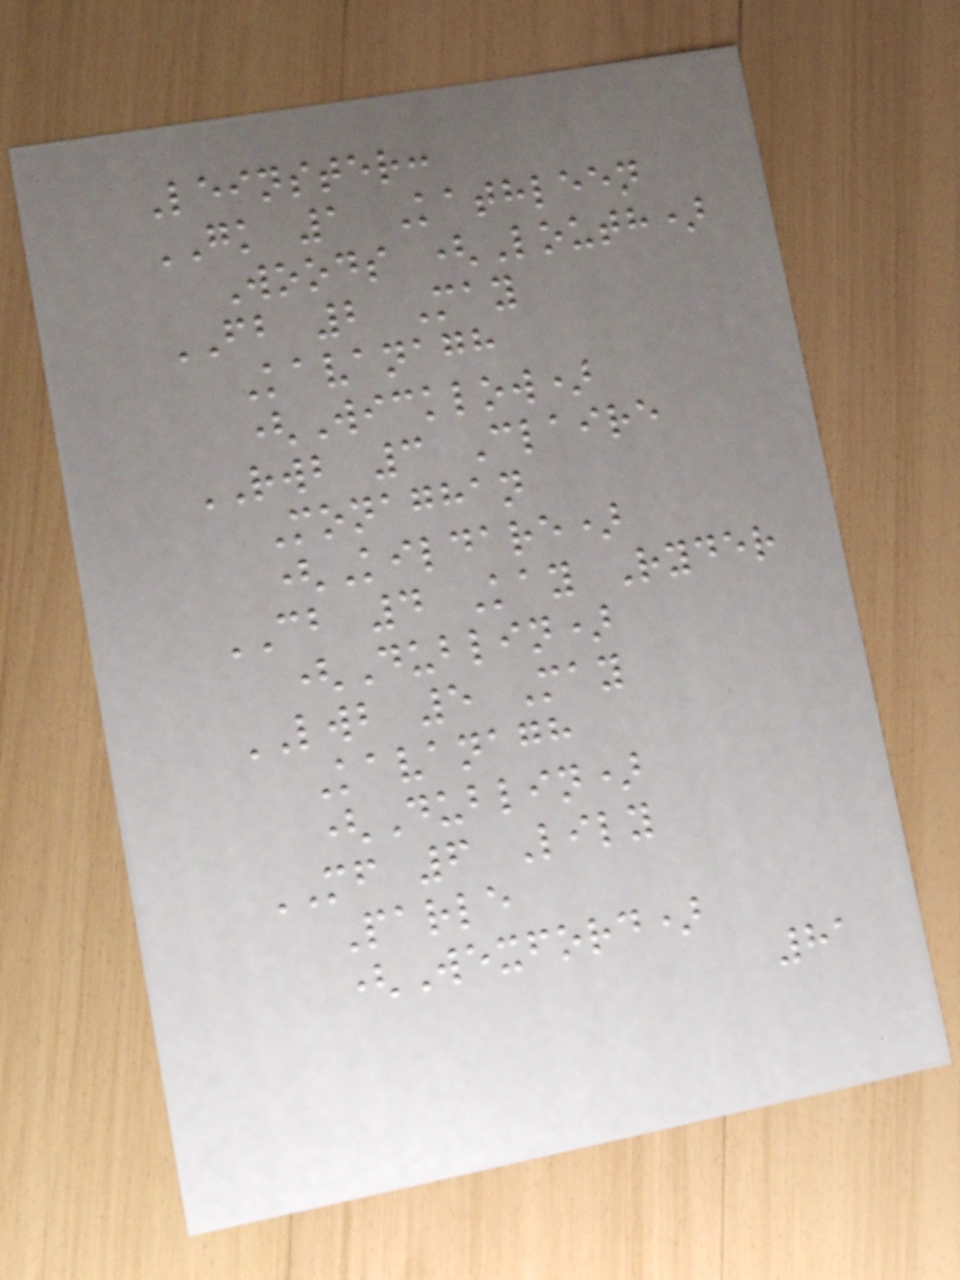Leinster:
GK 1 Kathleen
Woods (Louth)
FB 2 May
Kavanagh
(Wicklow)
RWB 3 Claire
Monaghan
(Kildare)
CB 4 Kay Ryder
(Dublin)
LWB 5 May
Kavanagh
(Dublin)
MF 6 Lily
Parle
(Wexford)
81
